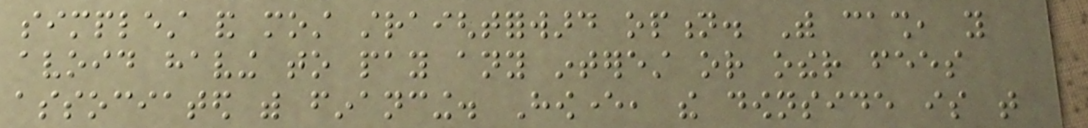simplest and most straightforward option. With cash, you
avoid having to pay any interest or other fees
associated with financing. However, the downside is that
